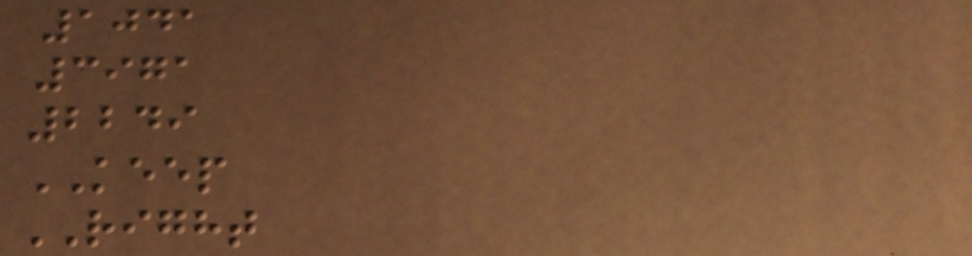1041
3971
2249
KEEP
RIGHT
